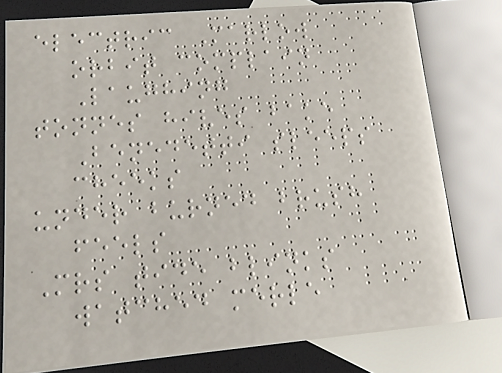electric Marlow
orbit complain
Laughing
tonnes hives bake
Benedetti sleeps
cheeks
under burned brush
feels
Mrs tide blinks
watched merle
